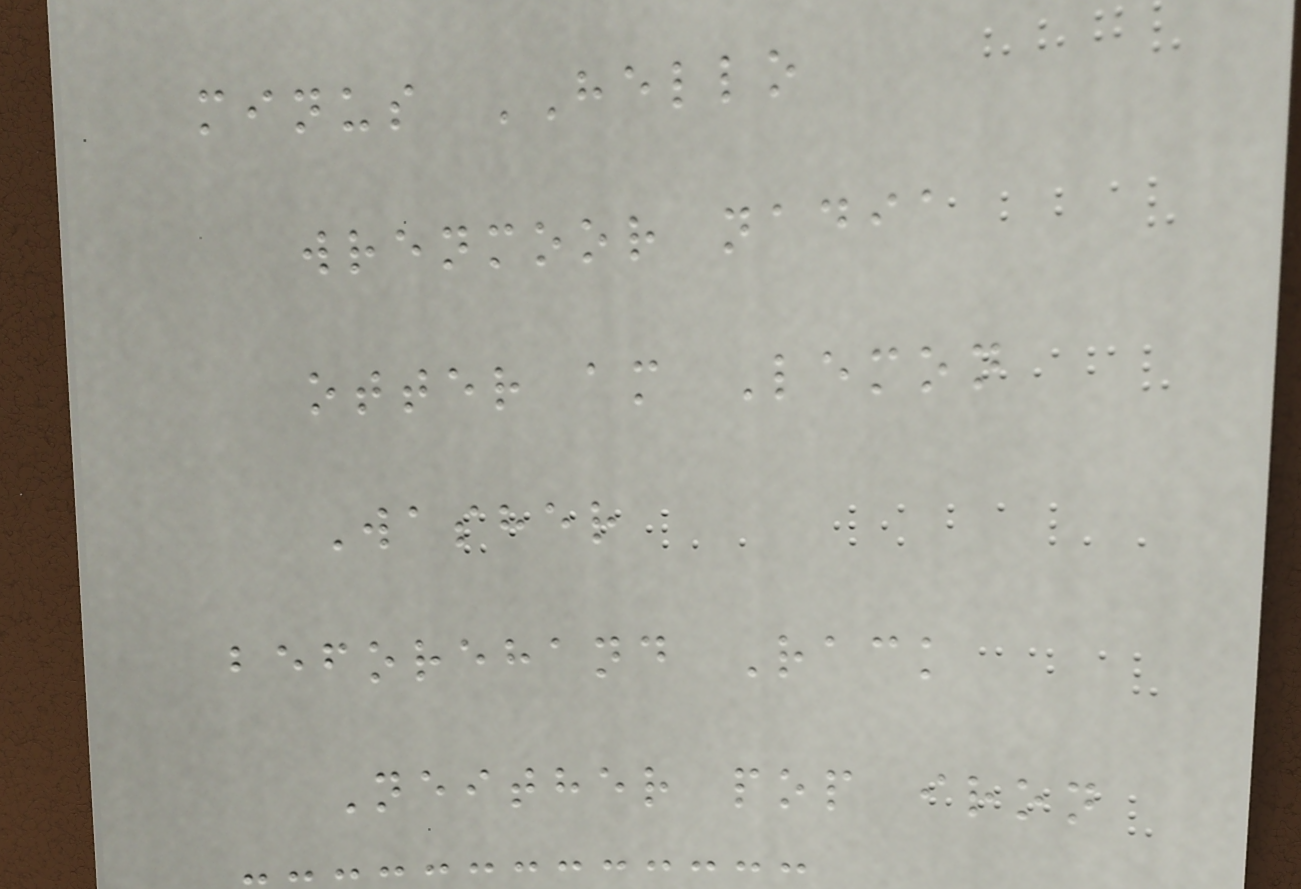minus HELLO
wrenmoor nadia
otter am Lemon
Washer
beforehand Rack
Neither pop iron
